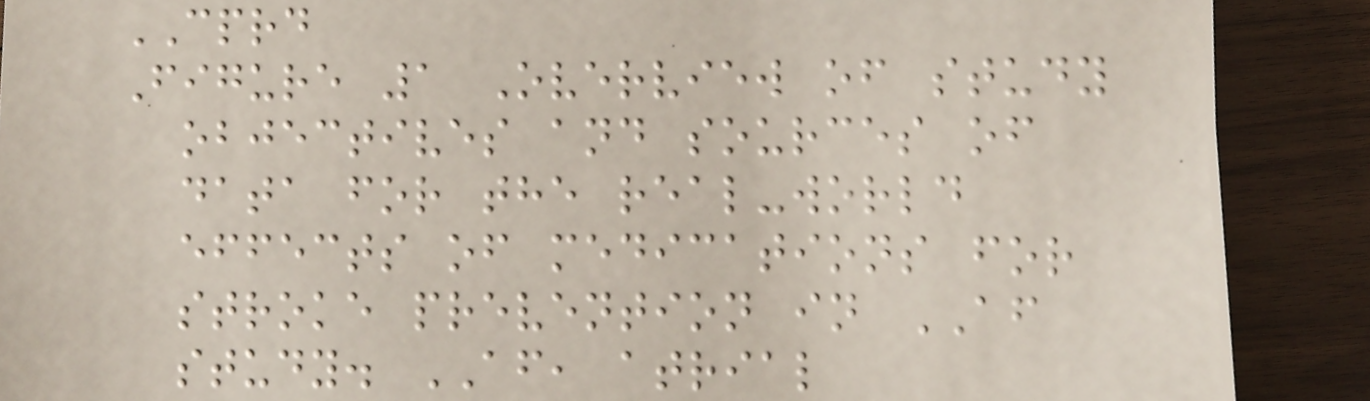CPRD
Figure 1 Overview of study
objectives and sources of
data for the real-world
effects of medications for
stroke prevention in AF
study. AF, atrial
